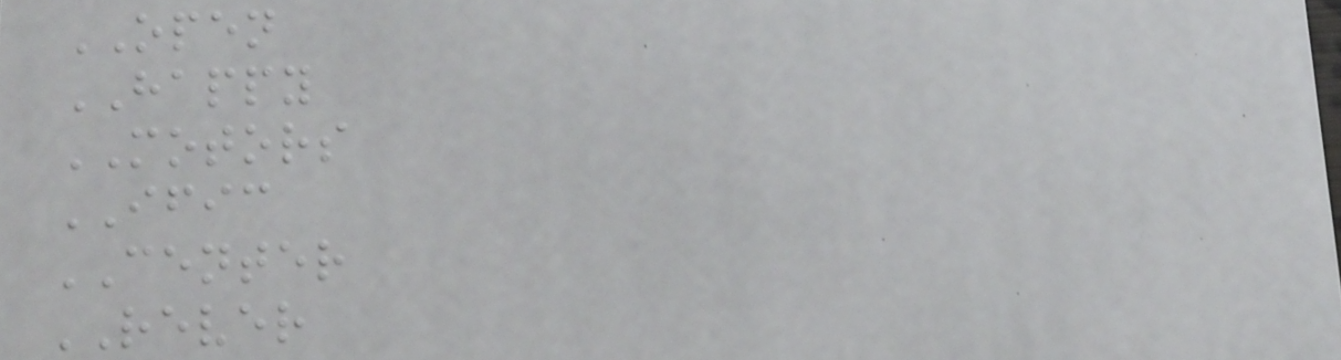OPEN
HAPPY
MOTORS
IFIC
CENTER
REVER
